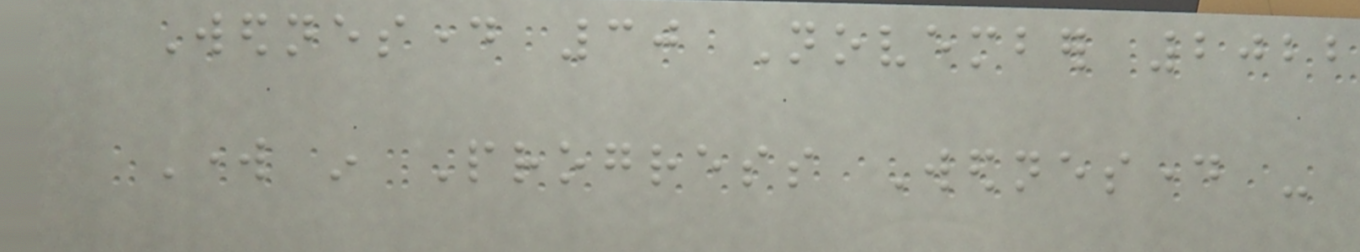Wednesday 30 November 2022
Work in Progress Wednesday -
